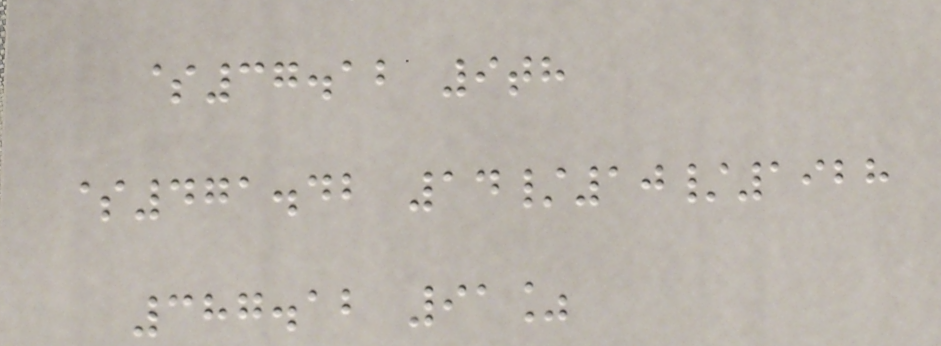$37.12 9th
$471.42 14/10/1928
387.12 91%
